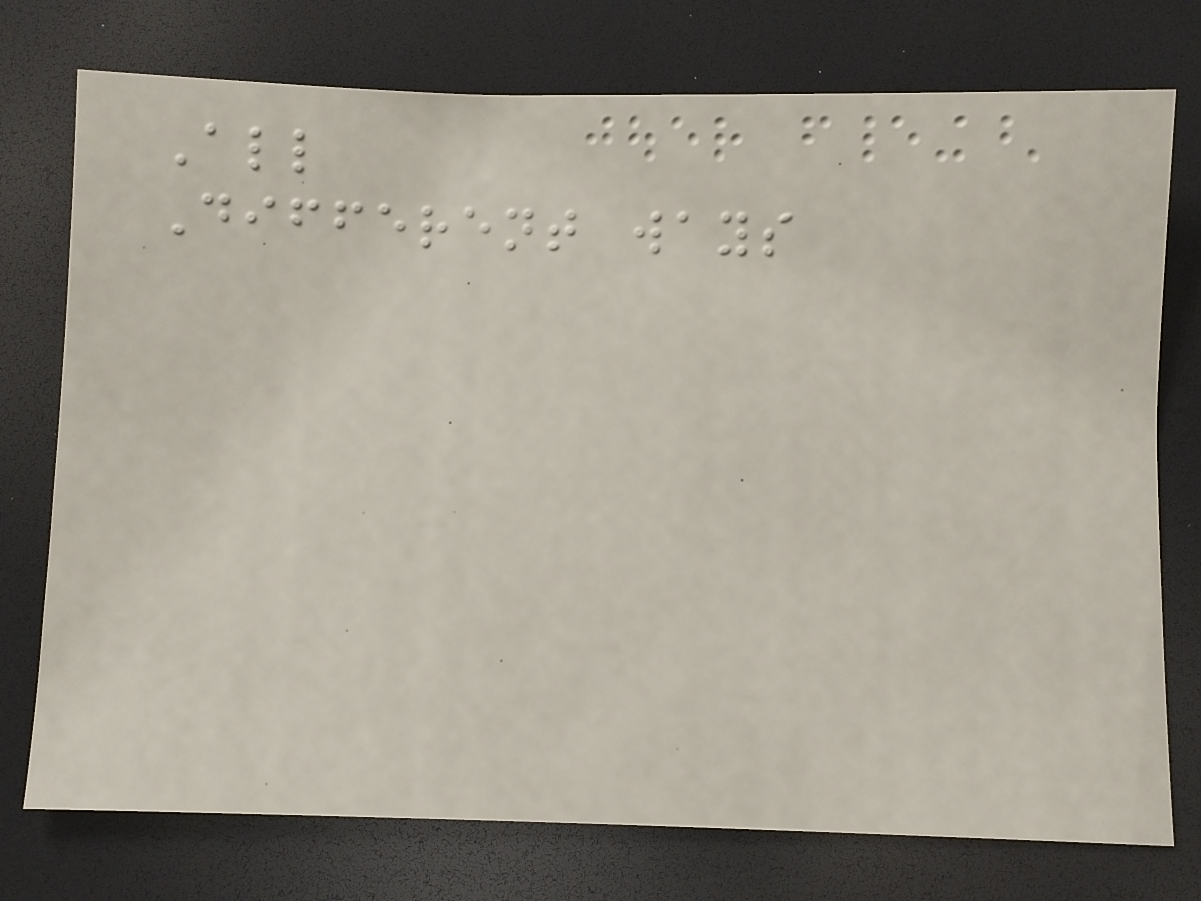All
Different ways
